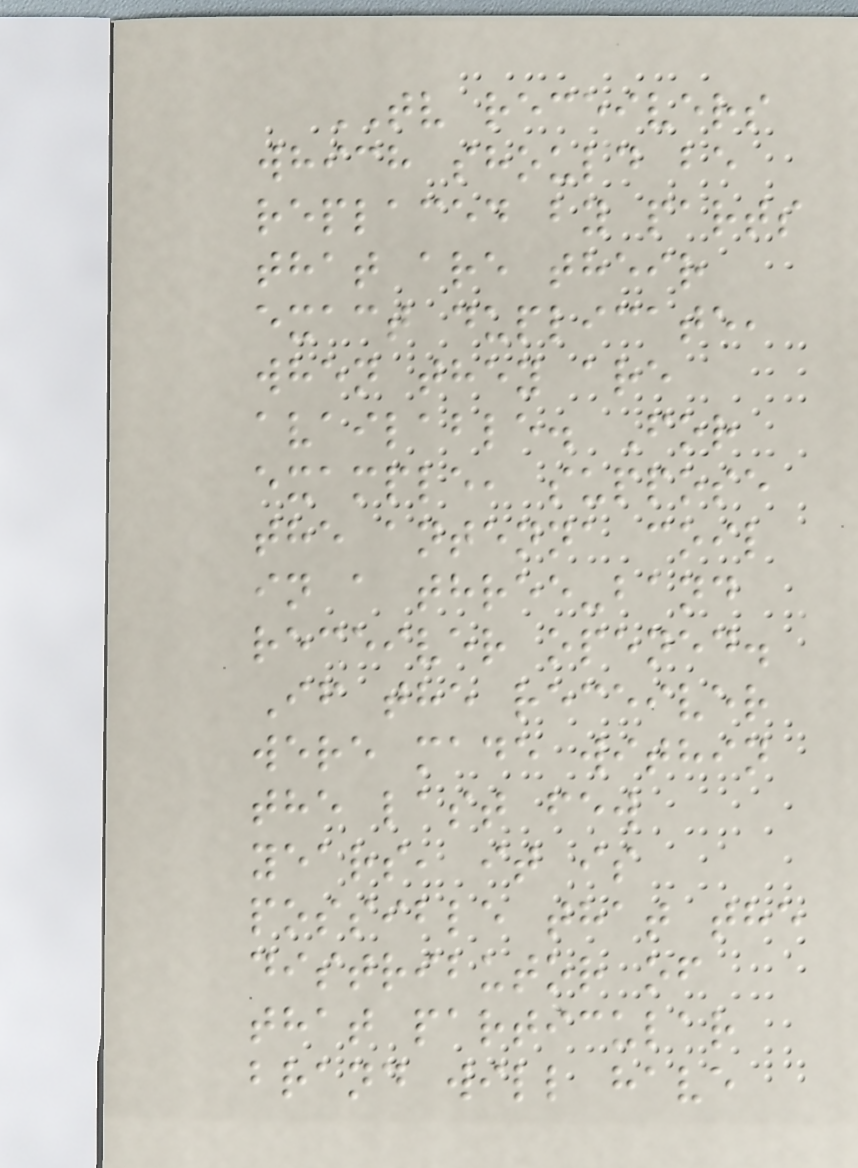TV receivers
which should be
replaced by parts
that are their
exact duplicate,
when they are
available. For
example, suppose
the antenna coil
in a three-band
receiver opened.
If the receiver
were made within
the last few
years, it is
possible that the
distributor of
that particular
brand will have
